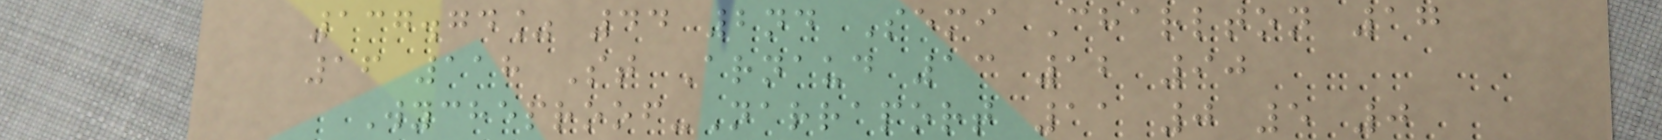137.74% 44 2nd Semi Charlton 17
16 118 St Arnaud 13 12 90
Wycheproof-Narraport 11 0 5 0
